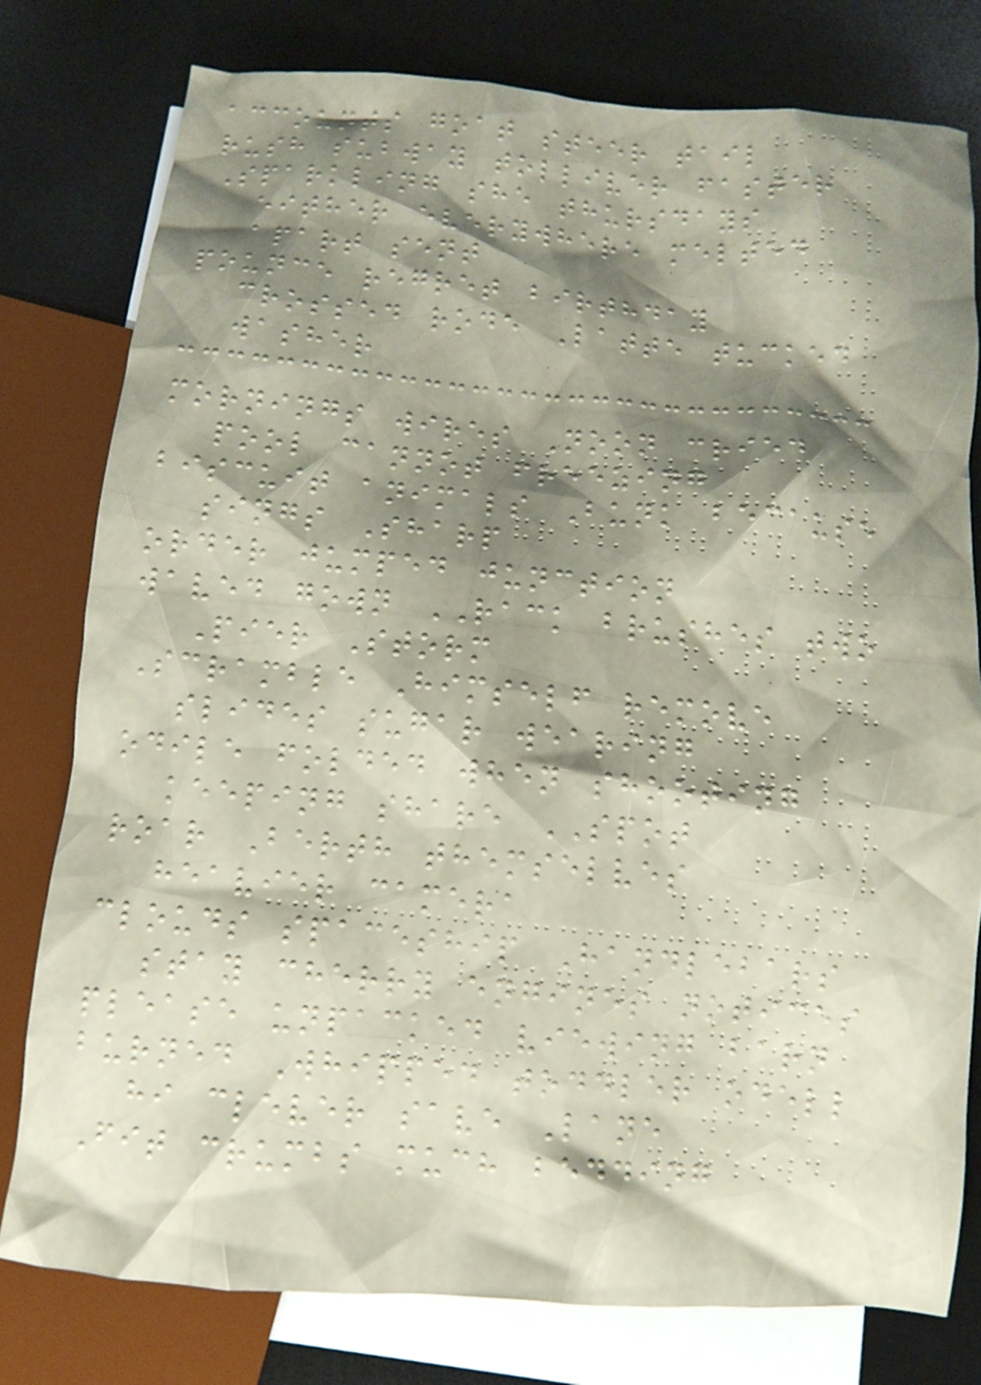accounts goat steer tail
rush subway tolliver faster
Sparkling she thursdays
either everywhere melted
apart sent
pounce regret birthday
crossed rode Latte tucked
washer
mornings wires Noon cried
pool cannot freezing
biscuit animals Bunk because
sings Sharp
order jumped junction
waved gown RACK brushes two
Pier Storm
Scramble Himself remove
slides sugar wearing
odile folded when shooting
keeping share SPOT
roar Berth themselves
heavier camera
clouds spaceship Handlebars
stay cherry engines notices
please unpacked viewing barn
burned Whipped toddler odell
hi clever save Lane
Fit crumbs much bedding
